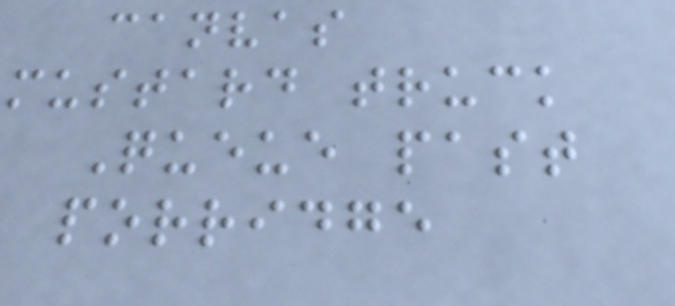canvas
mustard truck
Queue past
porridge
